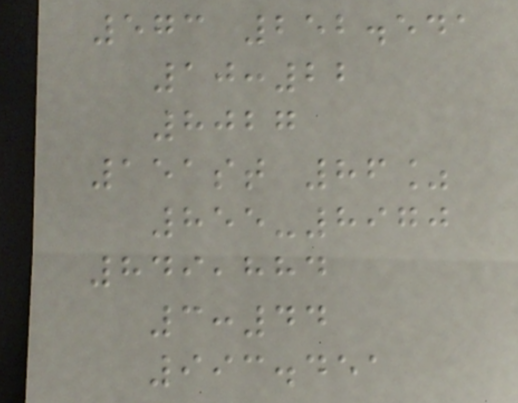573 252.541
10:22
8027
151st 86%
855-8970
849,884
3:44
993.451
